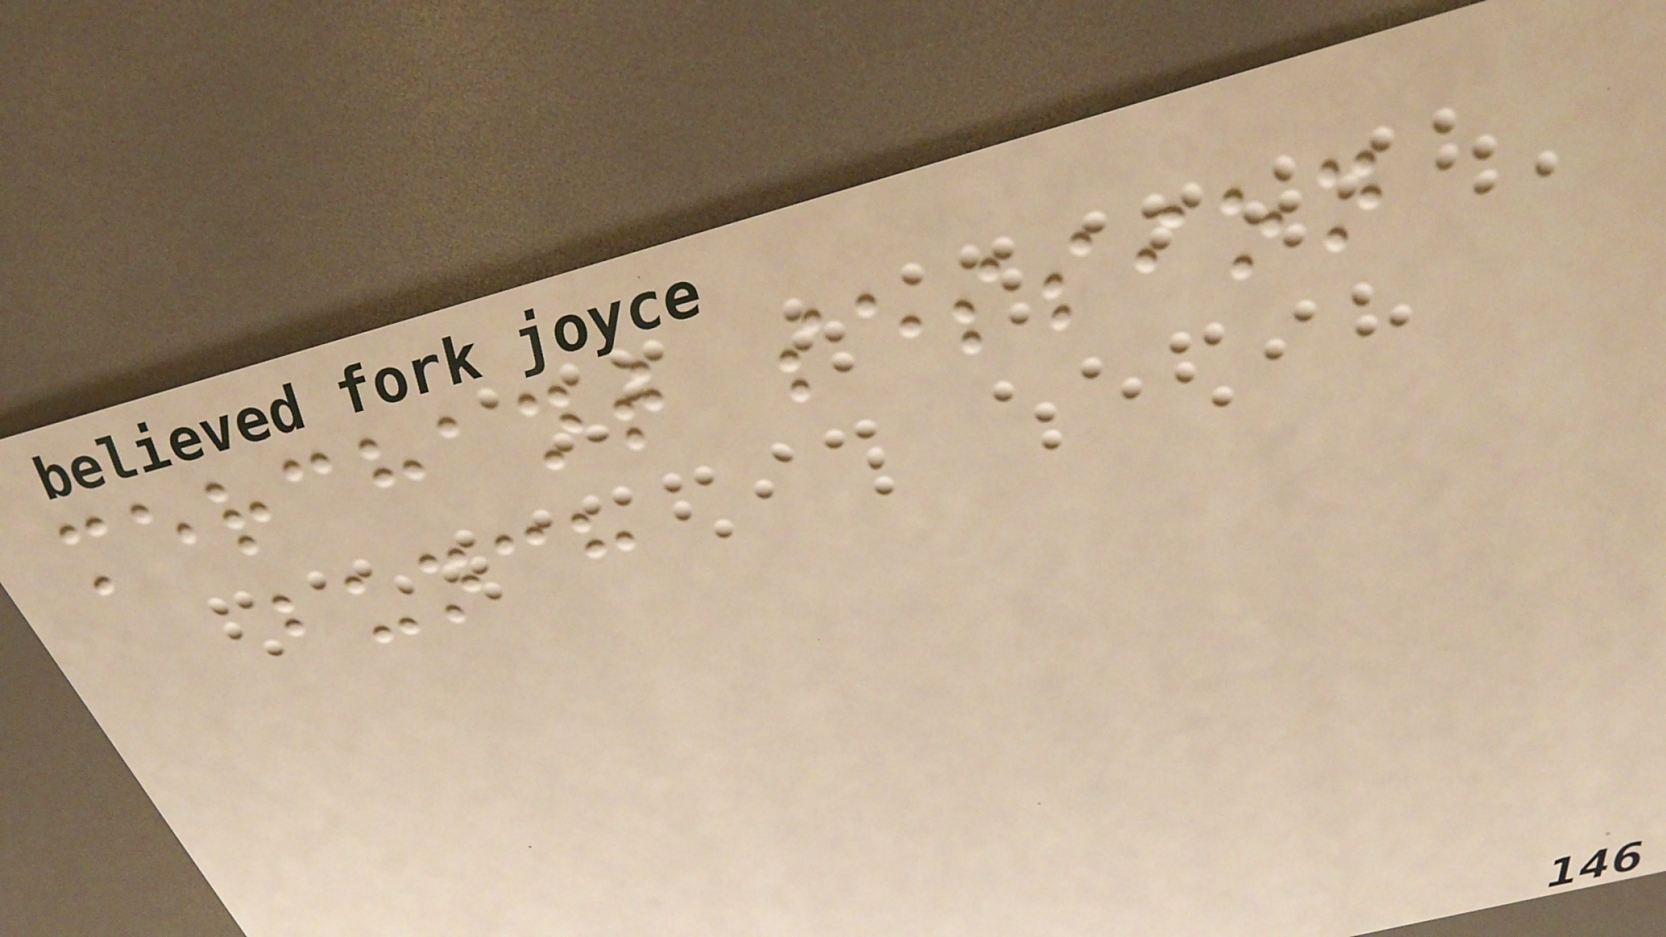merchant session
bunch
